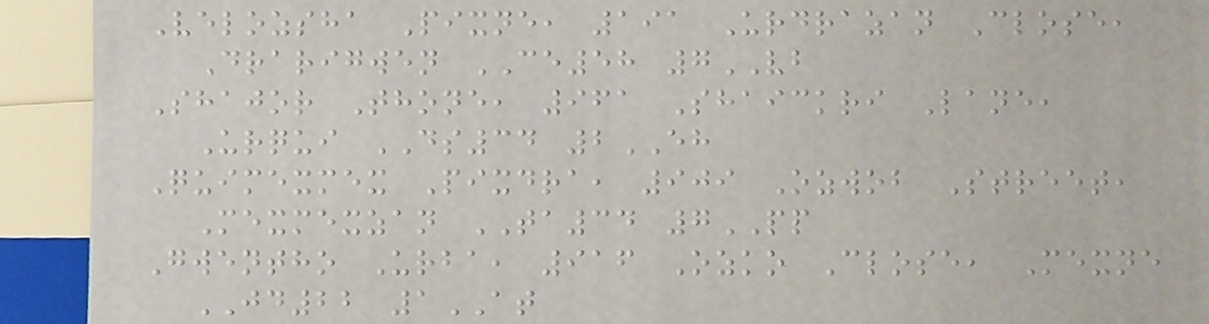Velozsha Pixne, 191 Urdrazan Close,
Drarigwen CE58 7VB
Shajor Thone, 961 Shaickri Lane,
Urqui DS34 2EH
Quimexmex Pixdra, 909 Ozwob Street,
Mexmexzan TA34 7PP
Gwentho Urba, 916 Ozko Close, Mexne
JD22 1AT
